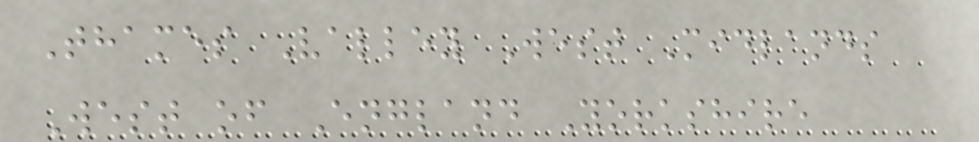Thames Valley West Midlands
West of England Yorkshire
